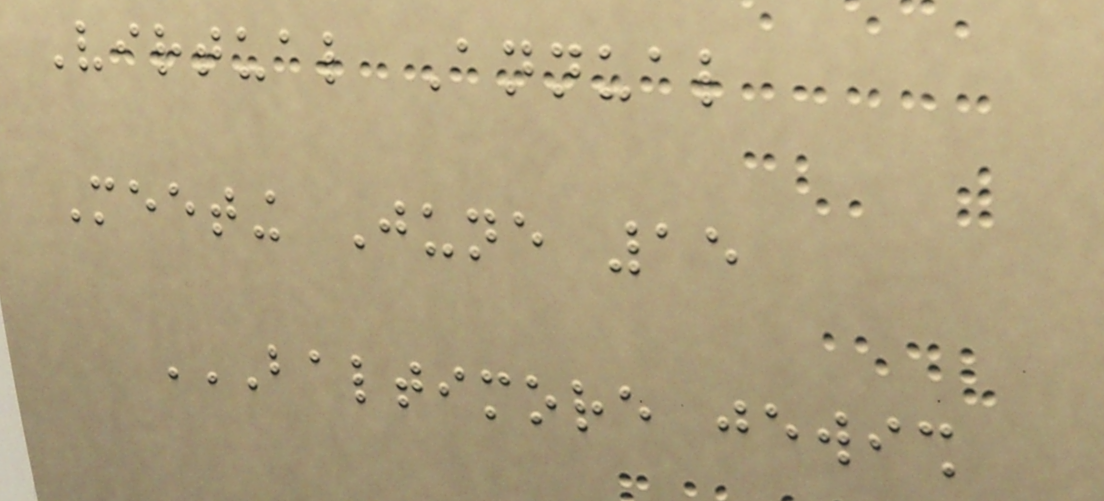Virtual Annual
Meeting June 15
BALTIMORE JEWISH
